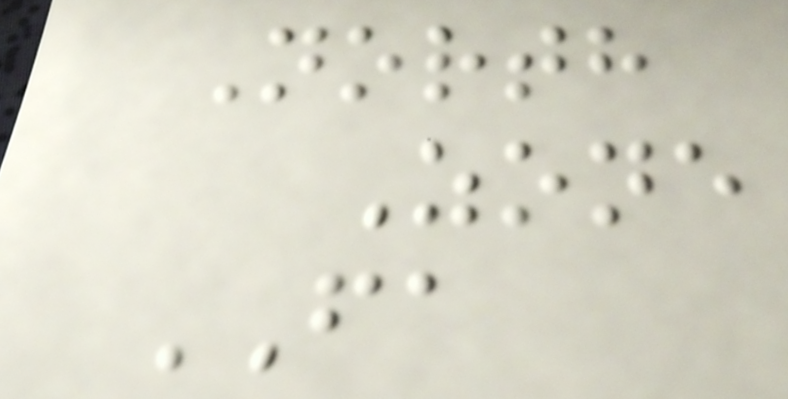North
Zone
FA
